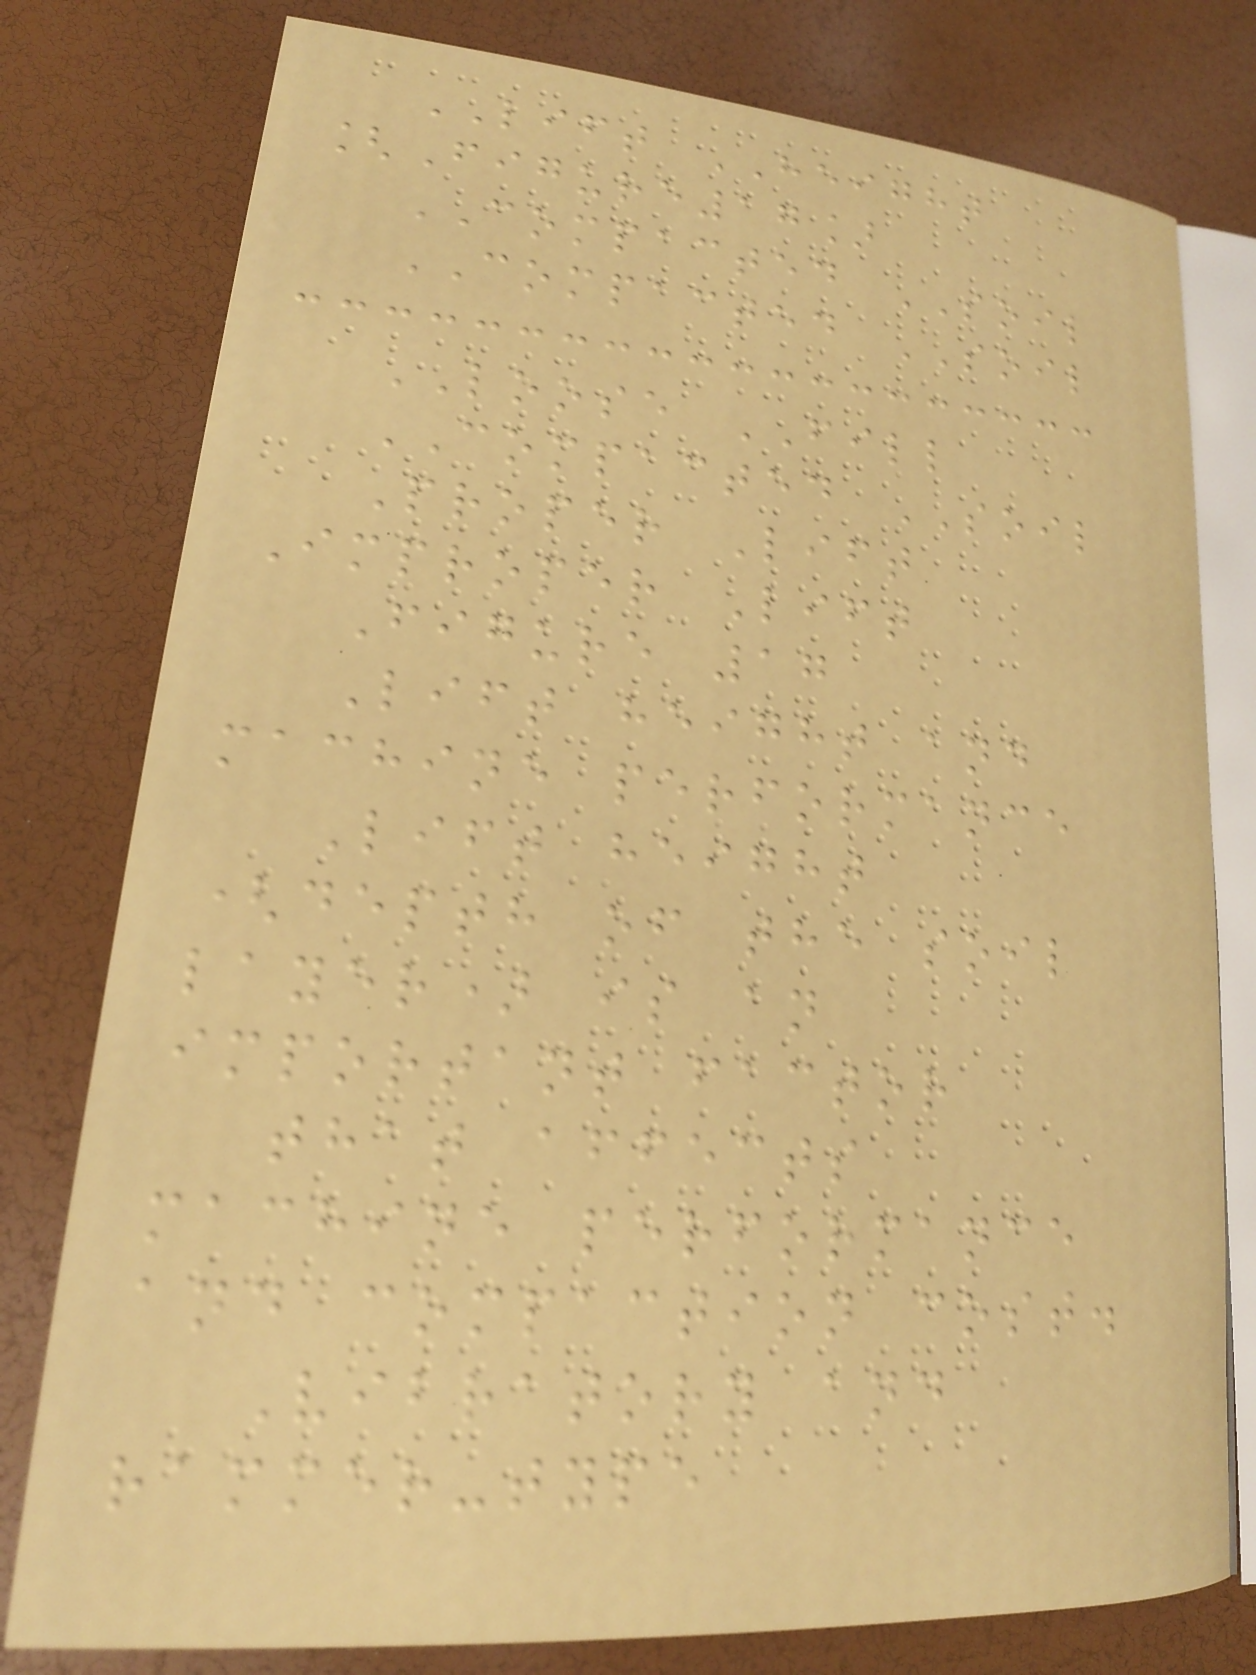LIFT HEIGHT
[Figure17]
COMPACTED SOIL
COMPACTED SOIL
LOOSE FILL
COMPACTED SOIL
Proper Lift
Improper Lift
Figure 17
Lift height and
machine performance
Lift height
(depth of the soil
layer) is an
important factor
that affects
machine performance
and compaction cost.
Vibratory and
rammer-type
